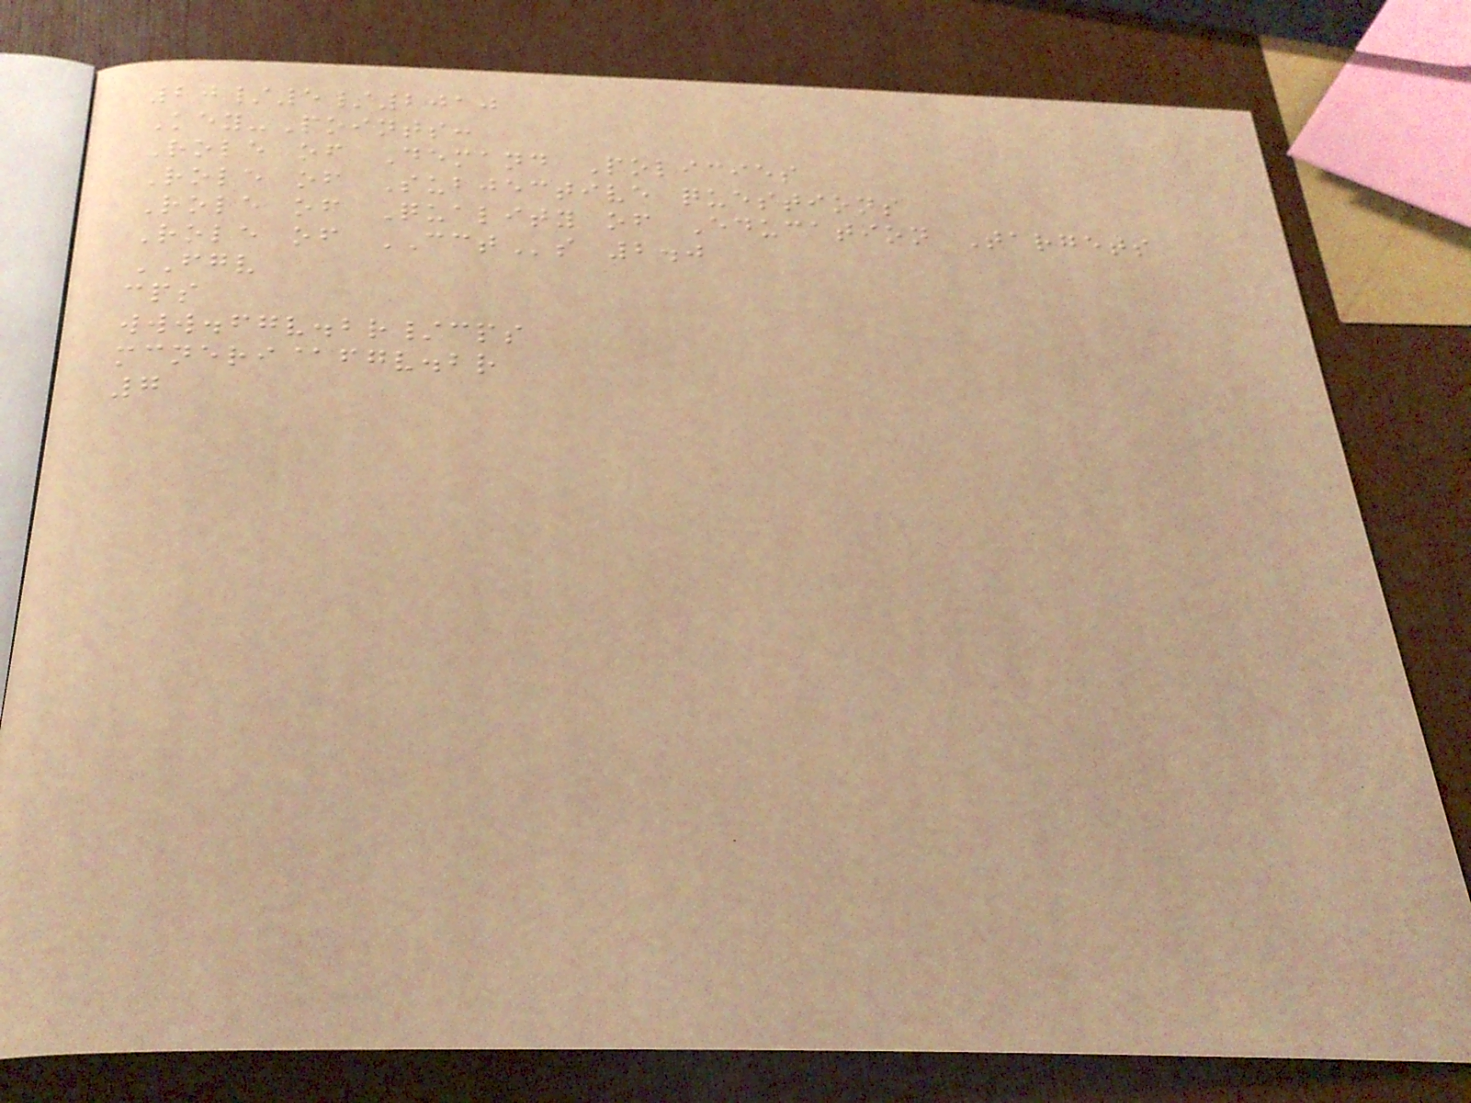20/5/2010
Key-Points:
Role of Demand Policies
Role of Subjective questions
Role of Quality of Education Targets
Role of CCTs 2.0
FGV
cps
www.fgv.br/cps
mcneri@fgv.br
7
